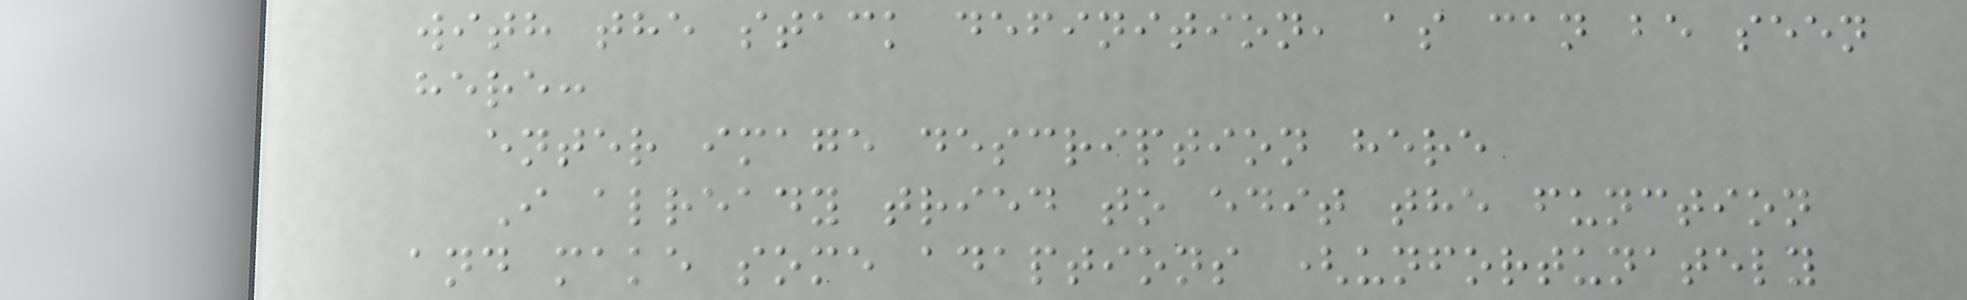with the stack definition, as can be seen
here:
enter image description here
I already tried to edit the function
and make some adaptions (unfortunately
